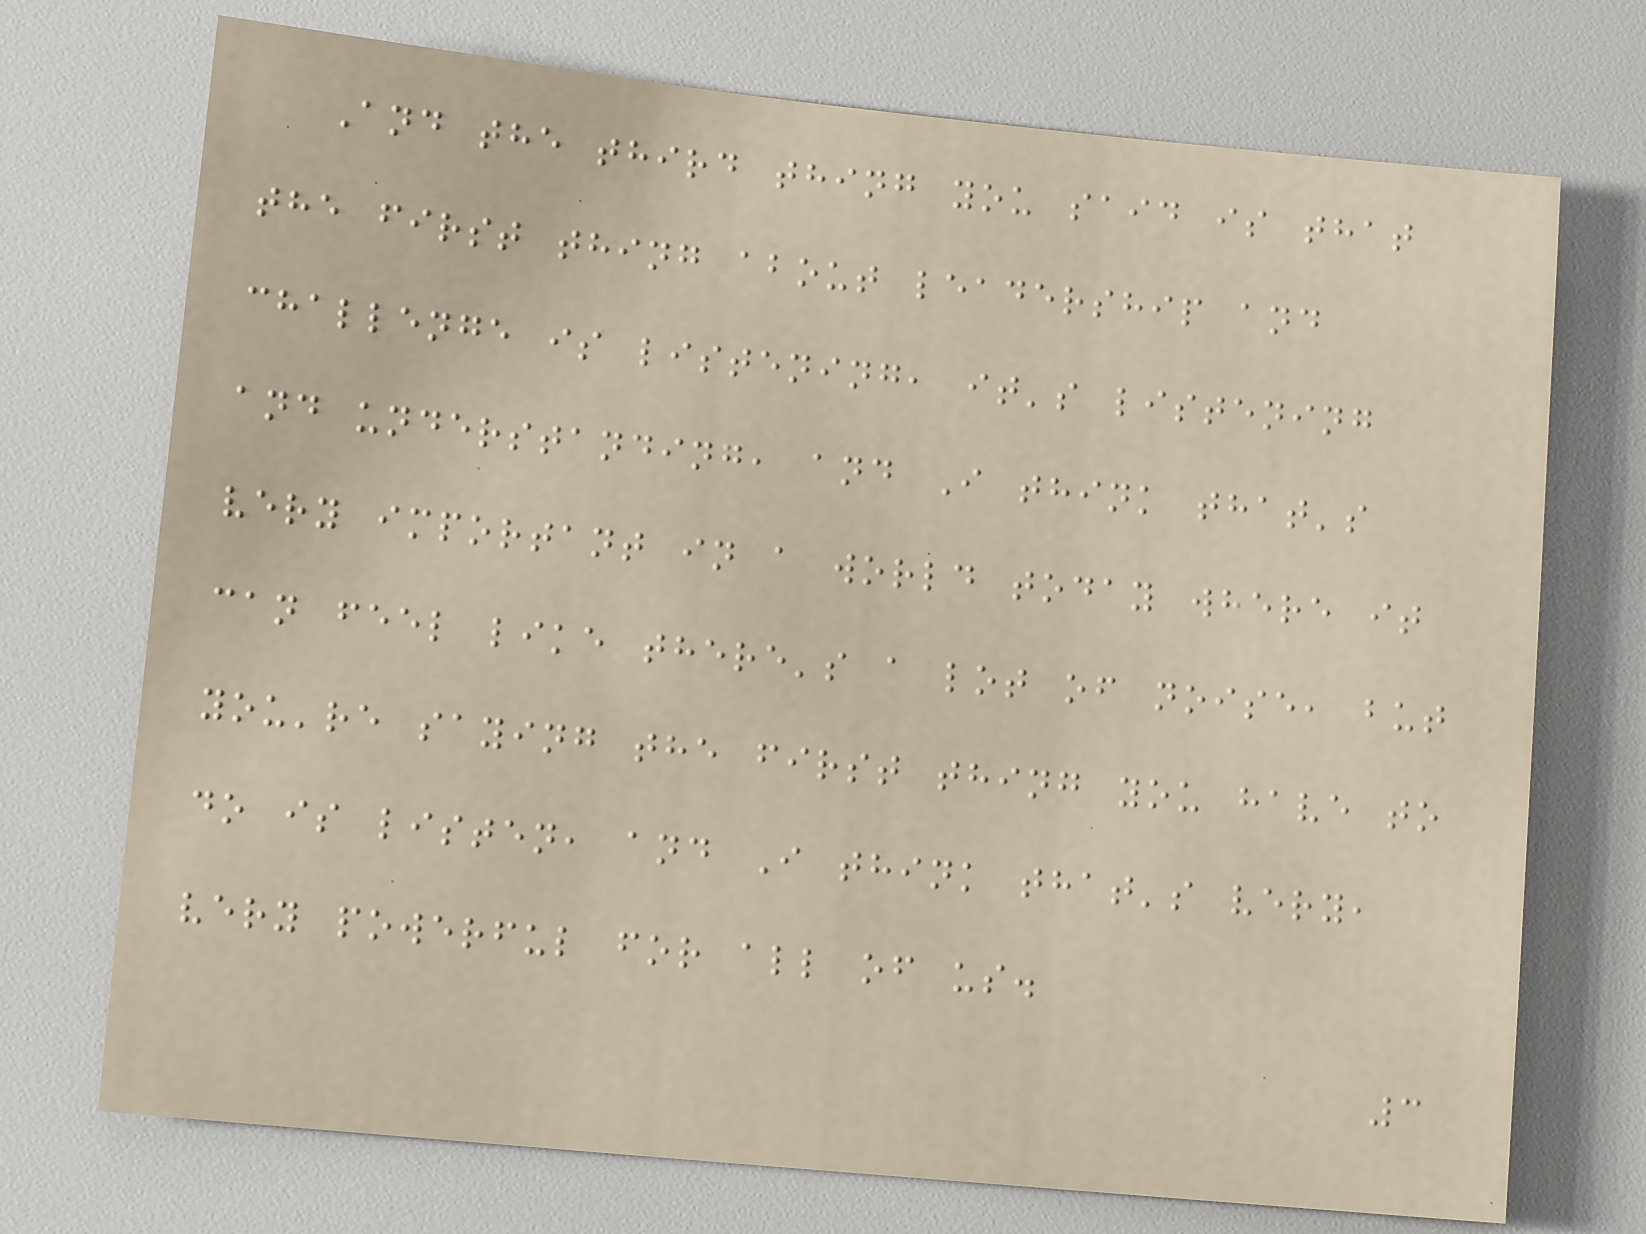And the third thing you said is that
the first thing about leadership and
challenge is listening, it's listening
and understanding, and I think that's
very important in a world today where it
can feel like there's a lot of noise, but
you're saying the first thing you have to
do is listen, and I think that's very,
very powerful for all of us.
3
